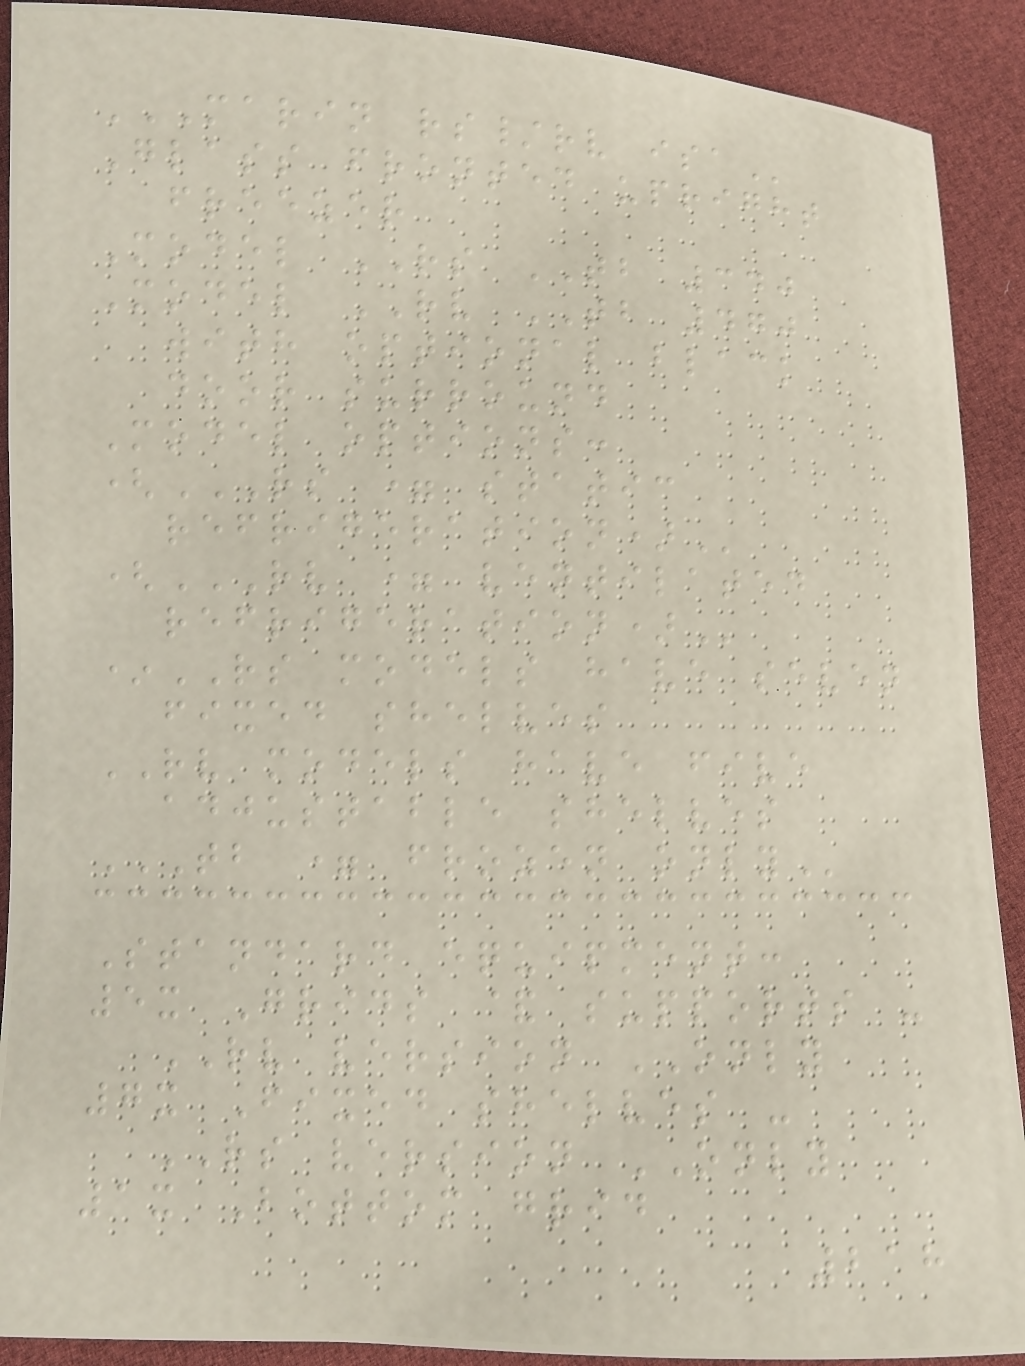MARIN RS/RV ISA
Glass fronted upright
freezer
Model RS TB 340
Model RV TB 470
with optional black
door surround
Model options:
(RS = STATIC
REFRIGERATION)
(RV = VENTILATED
REFRIGERATION)
*RS models have seven
fixed shelves
RV models have five
adjustable shelves
TB = FROZEN ONLY
Standard equipment:
5x Grids & supports -
RV version ONLY
7x Fixed shelves -
RS version ONLY
1x Bottom grid
218
